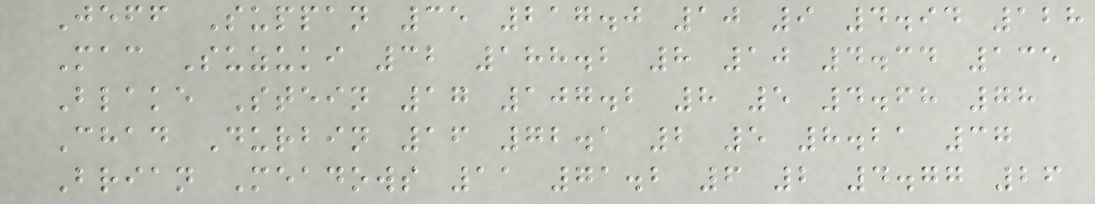Jeff Suppan 35 217.0 10 9 4.94 128
Mac Suzuki 32 188.2 8 10 4.34 135
Blake Stein 17 107.2 8 5 4.68 78
Chad Durbin 16 72.1 2 5 8.21 37
Brian Meadows 11 71.2 6 2 4.77 26
